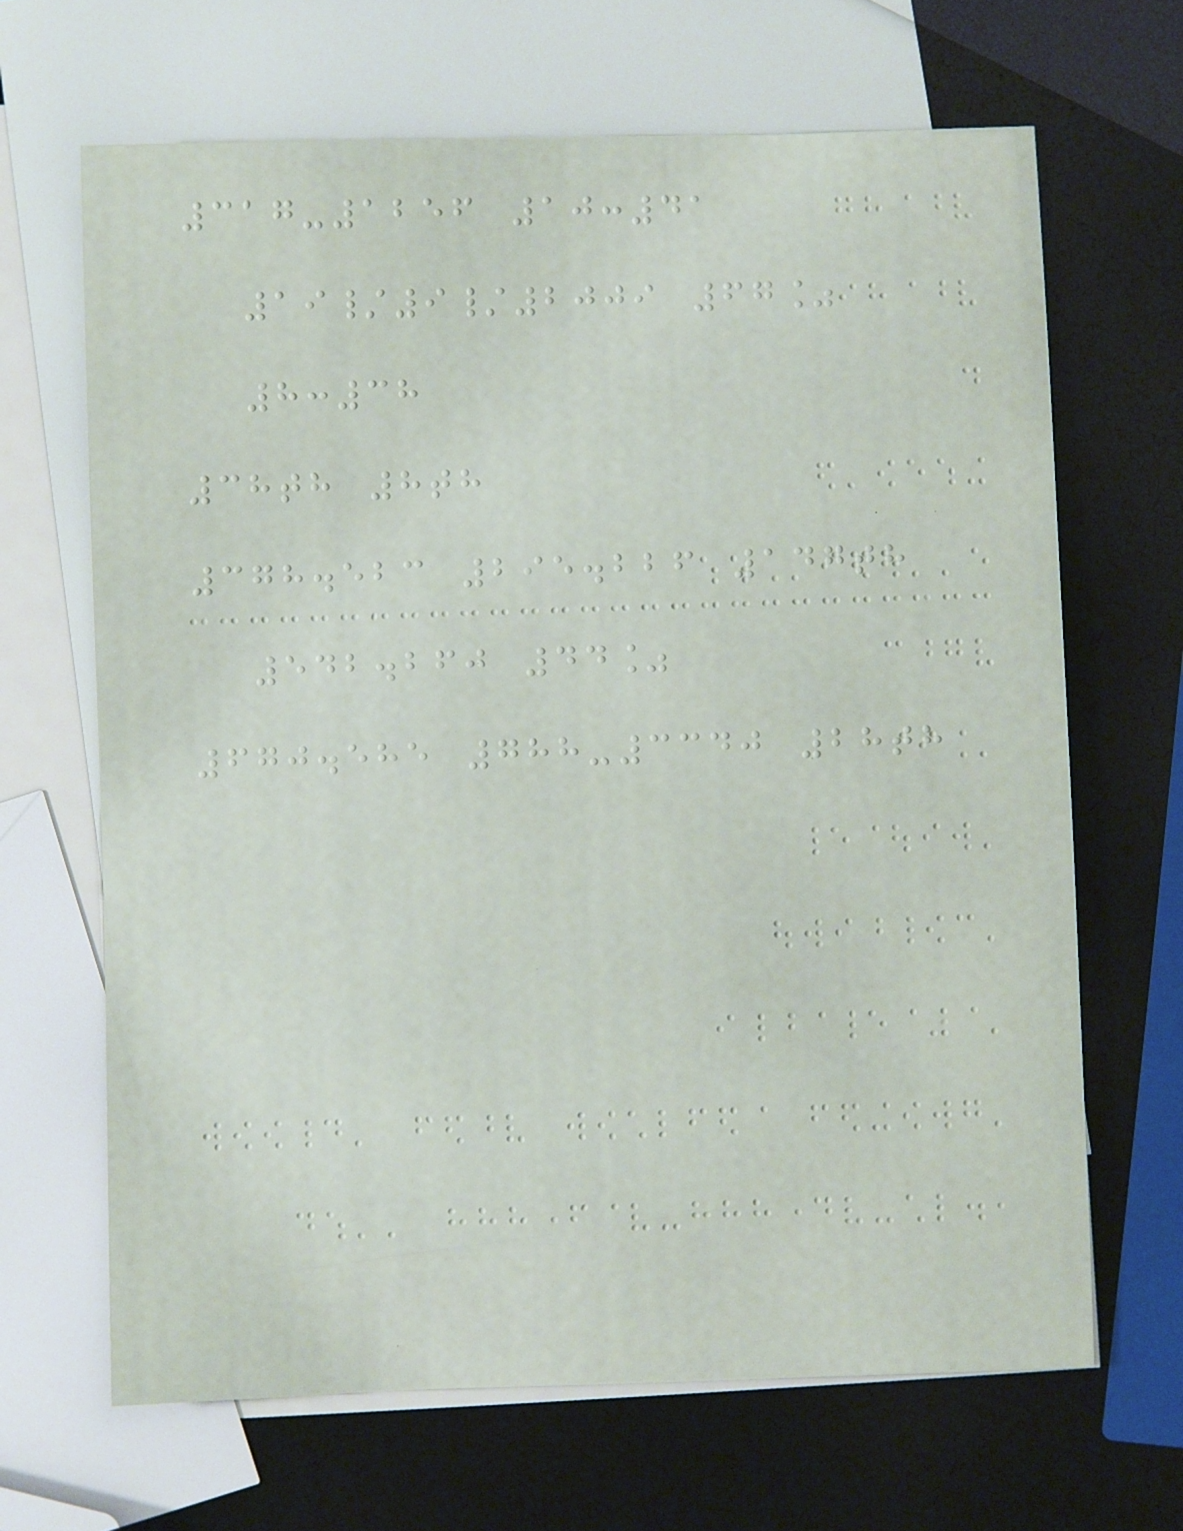317-1256 10:41
19/9/2009 67%
8:38
38th 8th
378.523 295.226 147th
542.260 44%
670.585 788-3340 28th
